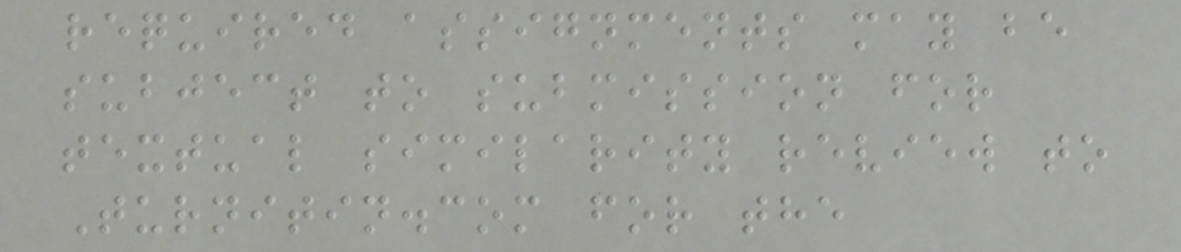required assignments may be
subject to submission for
textual similarity review to
Turnitin.com for the
